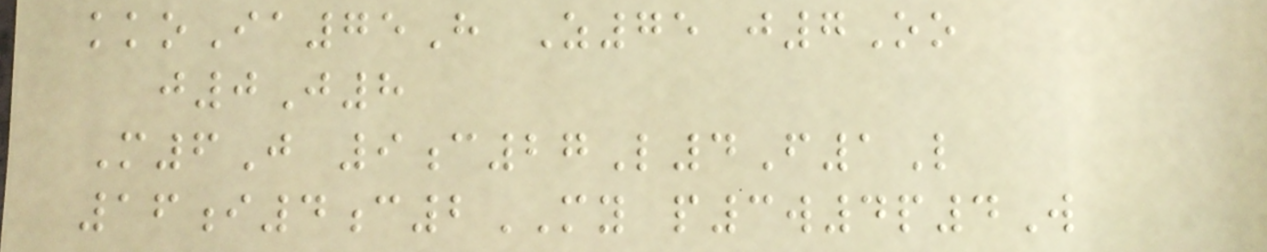kkoIa75H Z75 j7Oo
j0J8
M6J 9c27L4F1L
16i4c2MY p3w4p4W
